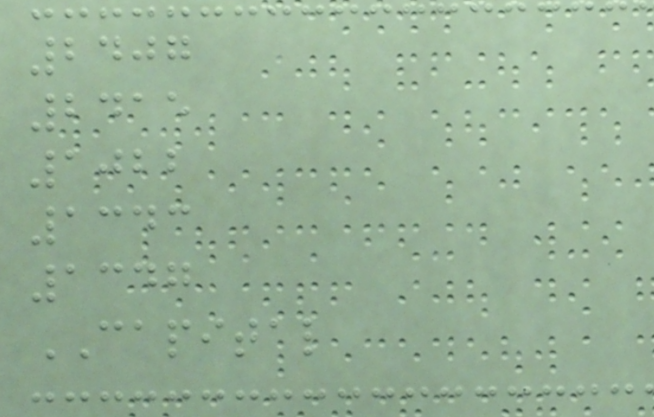2407
2415
1022
1343
1347
CAPITAL
